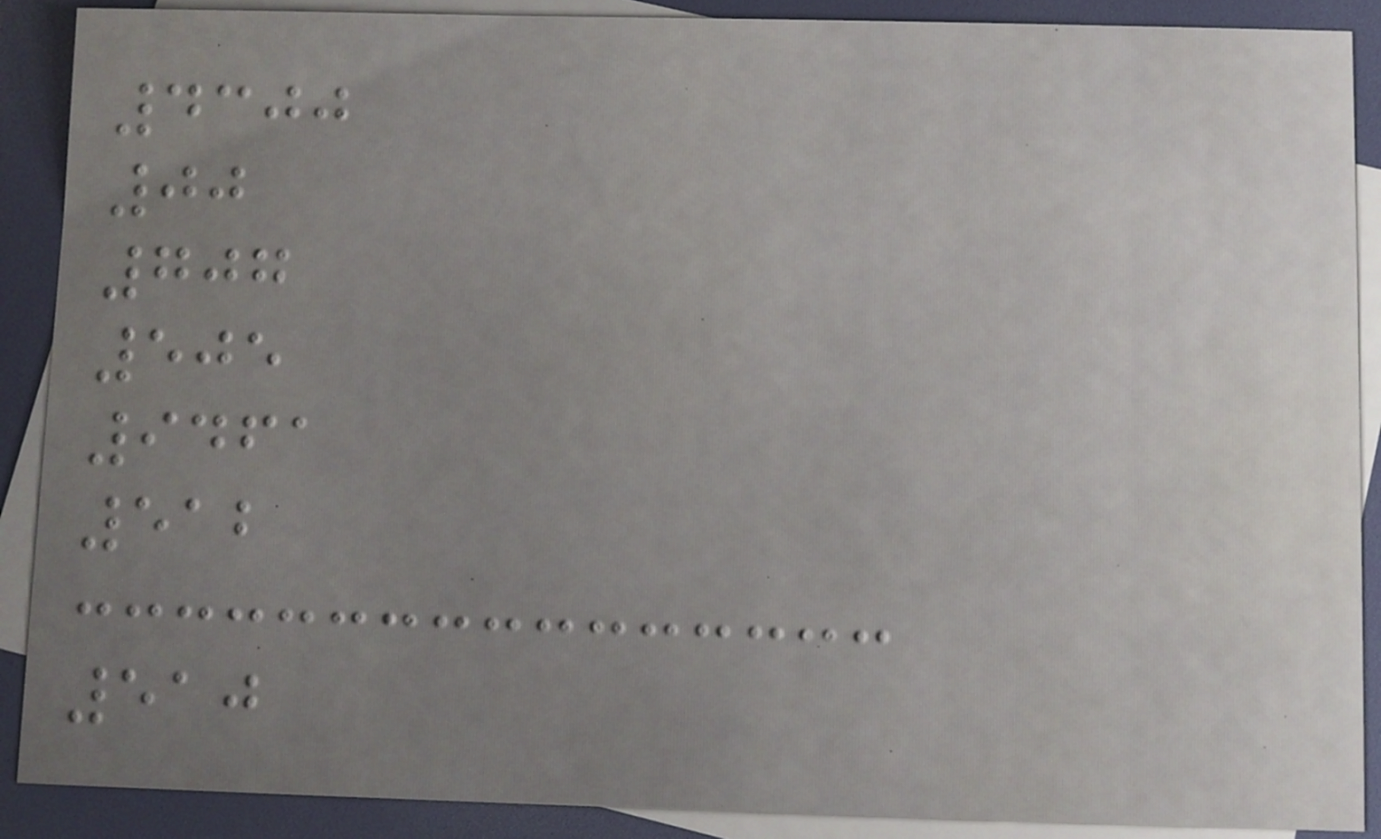4300
00
707
505
9461
512
510
